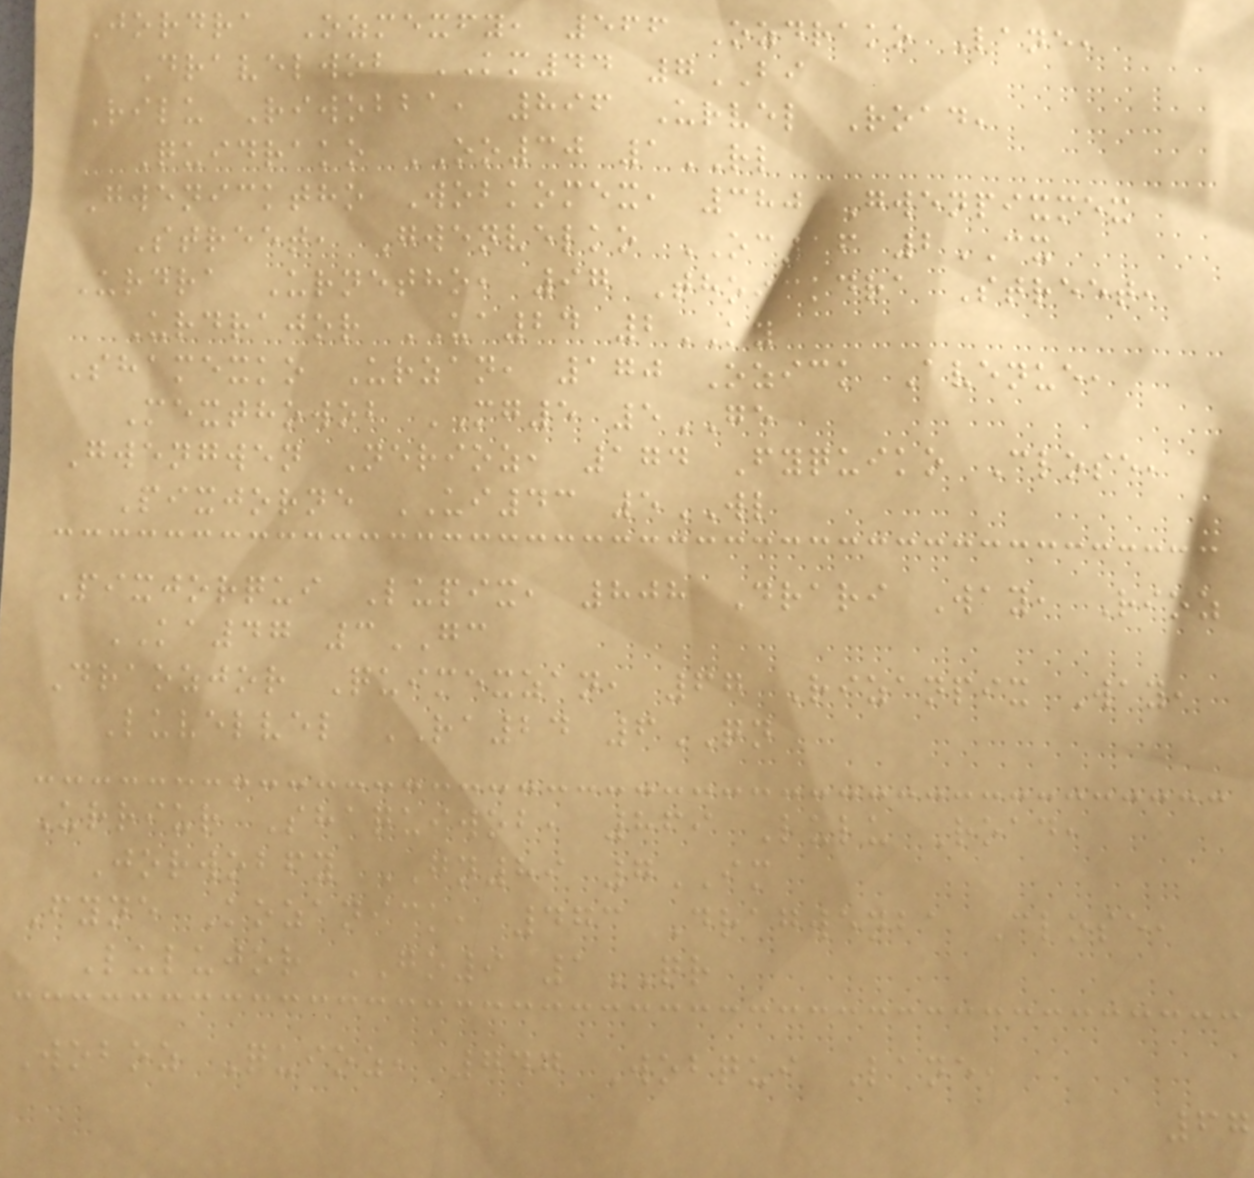Jordra Ozmexfy, 566 Ozdrako Lane,
Dravelwob KM44 7BI
Rilu Riwobba, 896 Urvel Road,
Quidrako OO30 1RL
Gwenicktho Wobkomex, 380 Gwenpixmex
Street, Gwenvelko OC16 2CX
Urdra Urnetho, 97 Thoickdra Street,
Urdrajor UA24 2KY
Shamexko Urzan, 170 Ozick Avenue,
Mexthowob MG5 5GE
Gwengwen Nerioz, 174 Fyquiko Close,
Pixjorne UI43 5WL
Pixjorqui Lupix, 808 Drari Way, Rioz
KA47 3GC
Draozjor Quimexzan, 67 Rizanpix Way,
Luvelvel RA24 6QN
Urriur Shaquiwob, 869 Lulu Road,
Jorwobfy GN89 7IM
Fyne Kozanick, 473 Dragwenba Close,
Lulujor GO9 1QR
Woboz Quioz, 747 Wobqui Lane,
67
